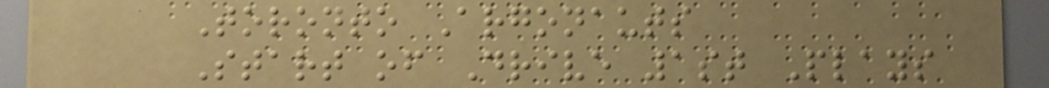Toronto Argonauts
Start of Drive 1st Plays
